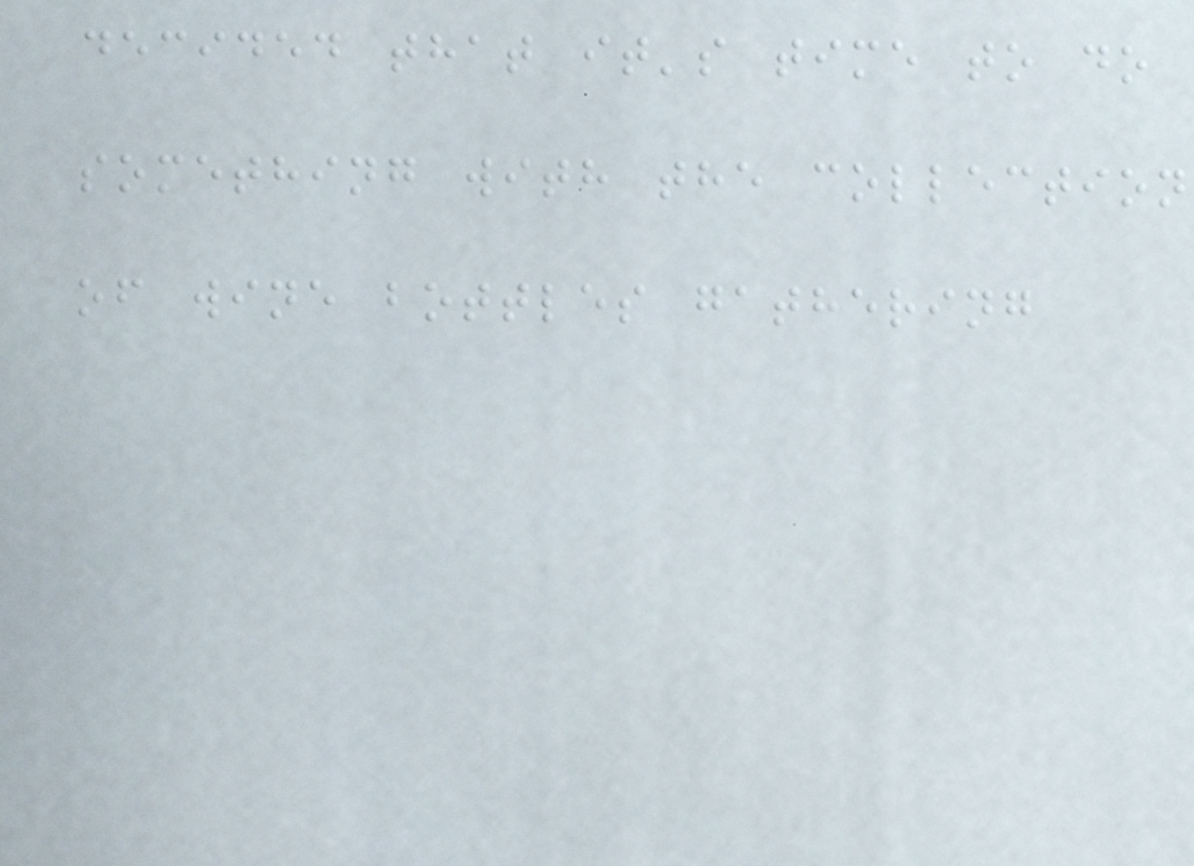decided that it's time to do
something with the collection
of wine bottles gathering
